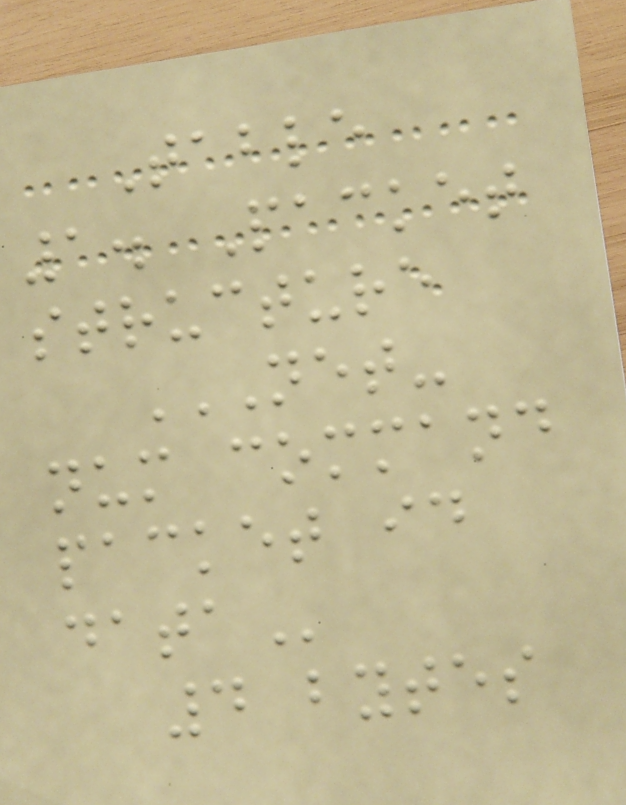Table
1. Packet
structure
NET-
NUM COMMAND
PACKET ID
DATA
4 bytes
